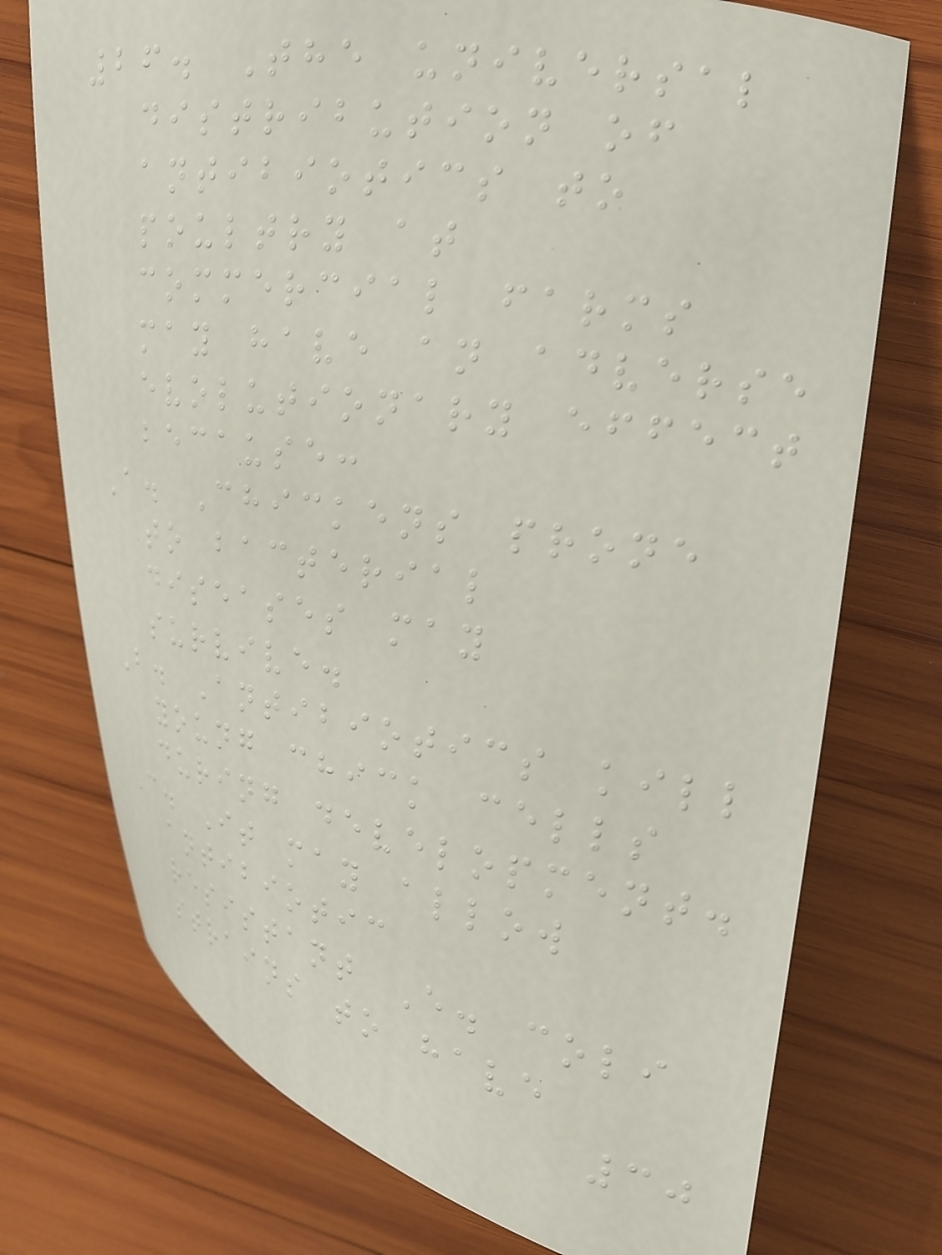26. The universal
distribution of
antibiotics to
poultry at
commercial farms
may have an adverse
evolutionary effect
because:
A. Chickens prone
to bacterial
diseases may
survive.
B. Antibiotics kill
young chick cells
during development.
C. It may allow
antibiotic
resistant E. coli
strains to have
30
